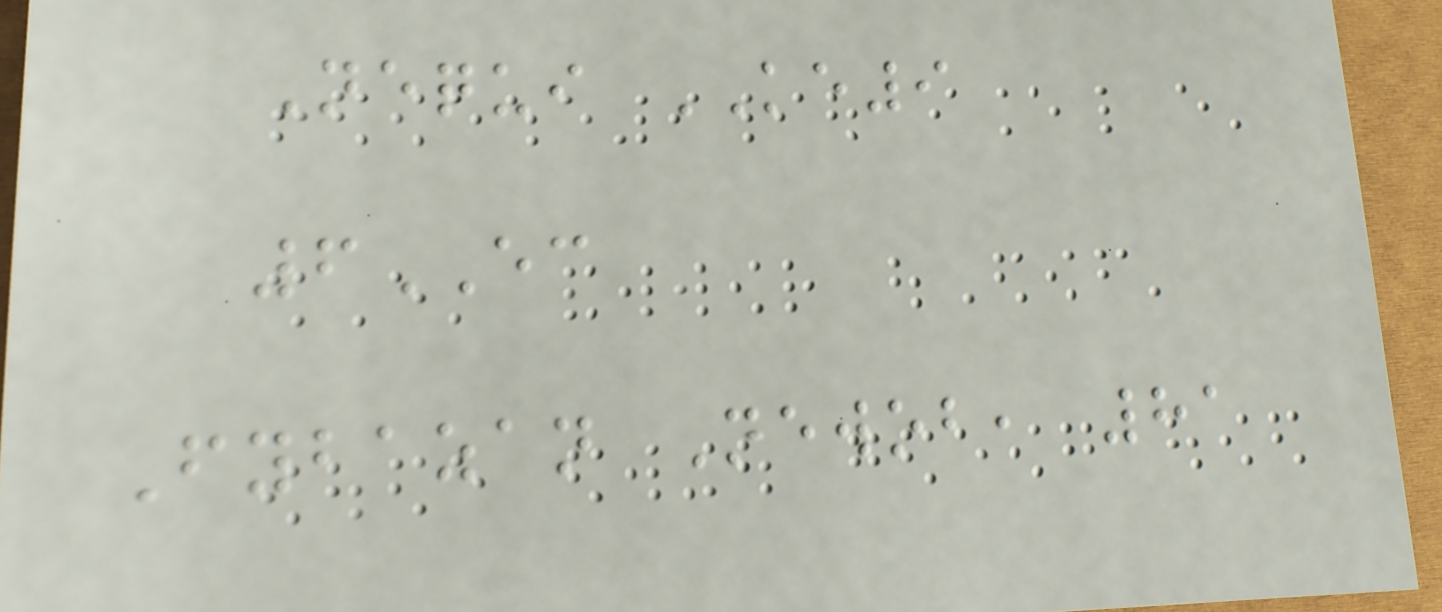Nequi KE9
6EC
Fybazan Newob, 81
